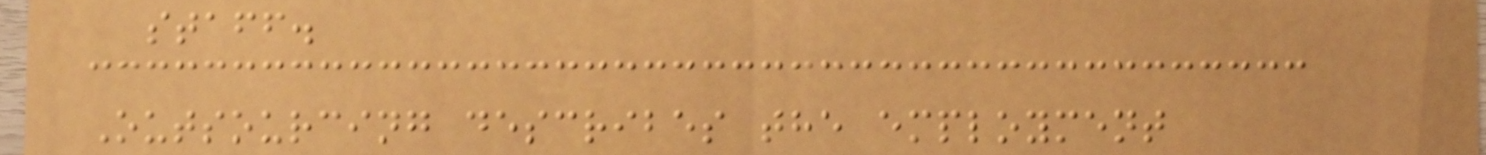staff.
Outsourcing describes the employment
